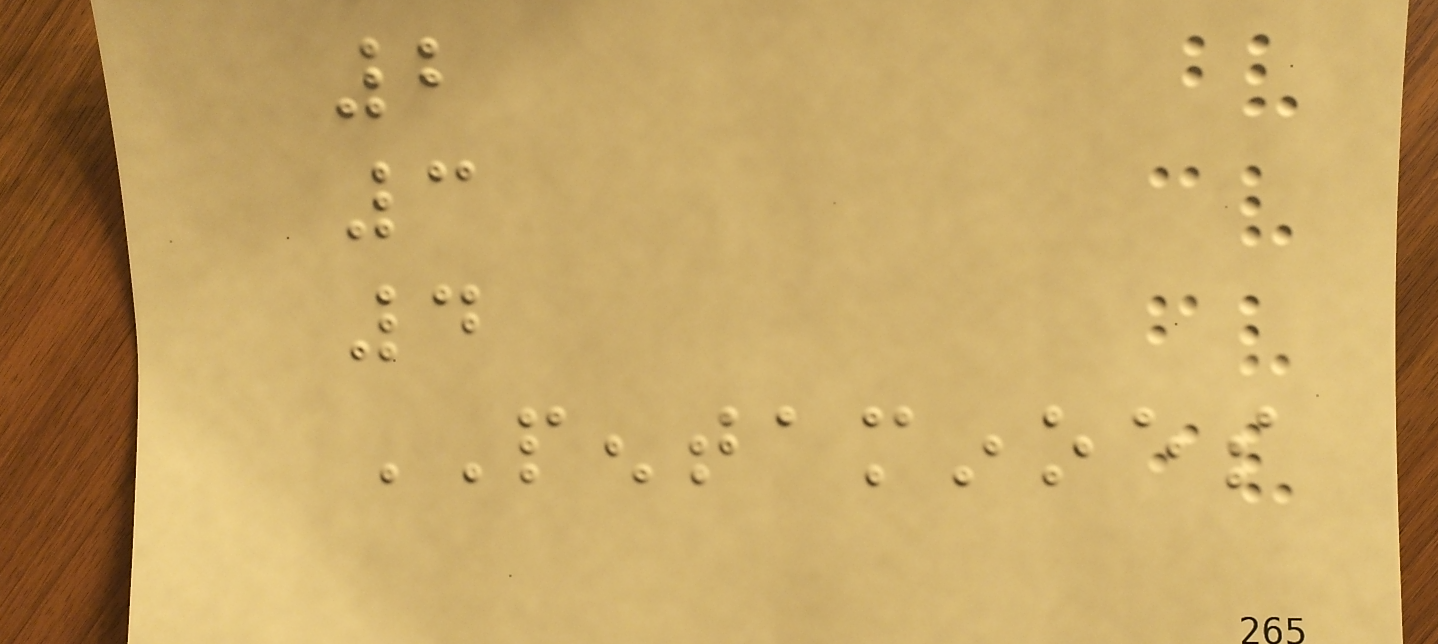2
3
4
PENTAMINOES
